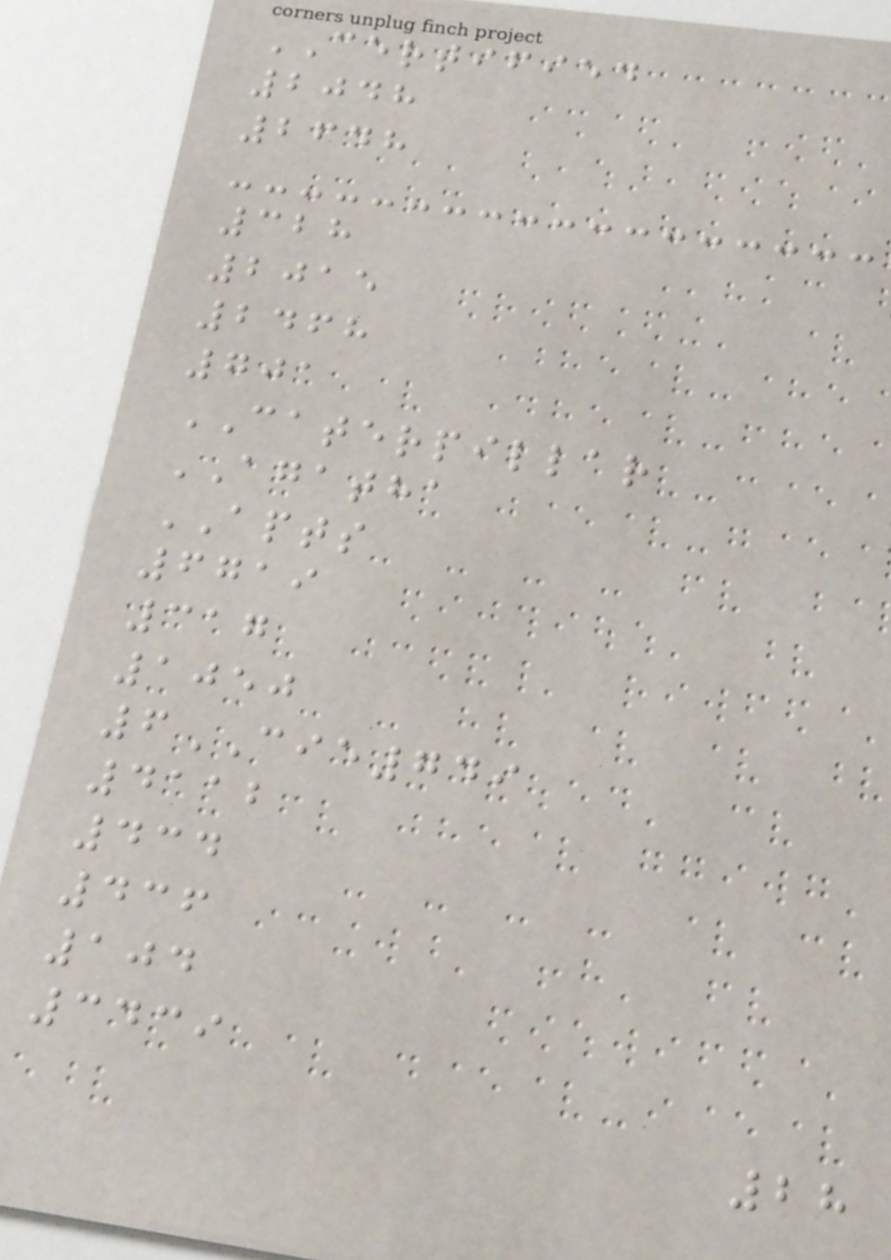CERTIFIED
2048
2648
328
2015
2468
701
CATERPILLAR
AGATHA
APTS
6719
317
1050
6CIE749
4112
434
436
104
3439
28
